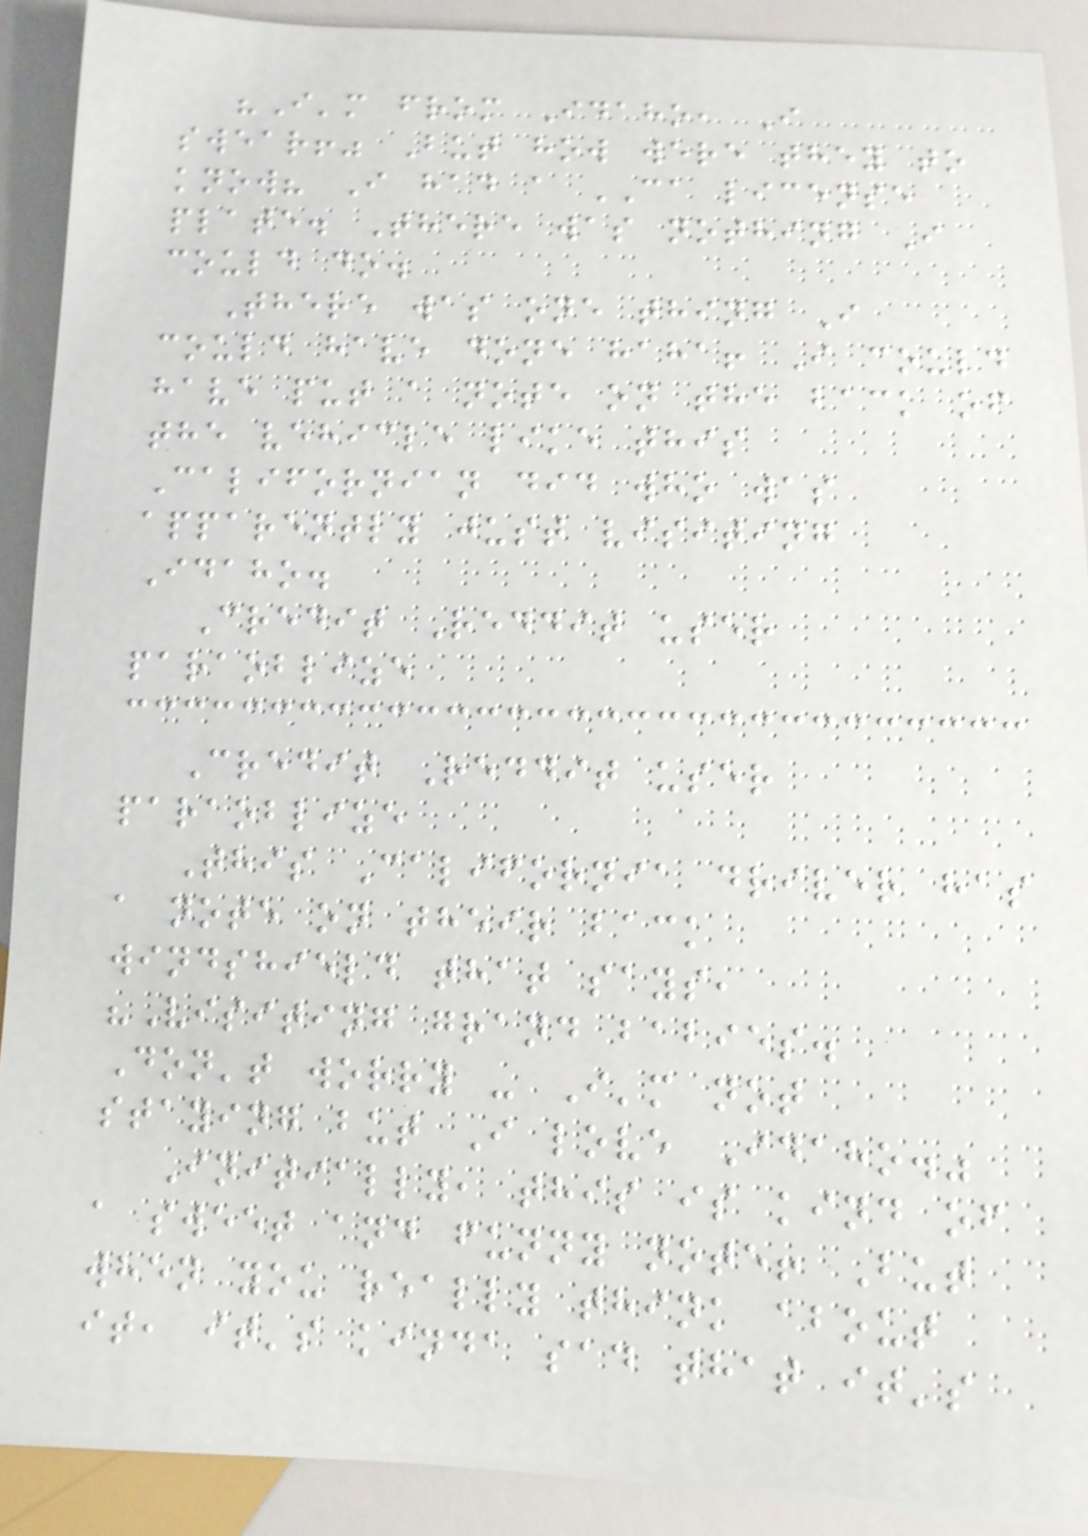"I'm from Idaho, I
swear!" But how were they to
know? I had a CA license
plate. There was nothing I
could do.
There was one thing I
could have done haha! I could
have put a note on the back of
the vehicle like this
Californian did who was
apparently just visiting
Idaho.
Credit Reddit user
paraoblize
Credit Reddit user
paraoblize
This California driver has
a note on their back
windshield that says,
"Visiting grand babies.
Don't worry - I'm not
staying but I love Idaho."
Initially, this is kind of
a sweet and funny note! But
when you really think about
it, it's kinda sad that it's
